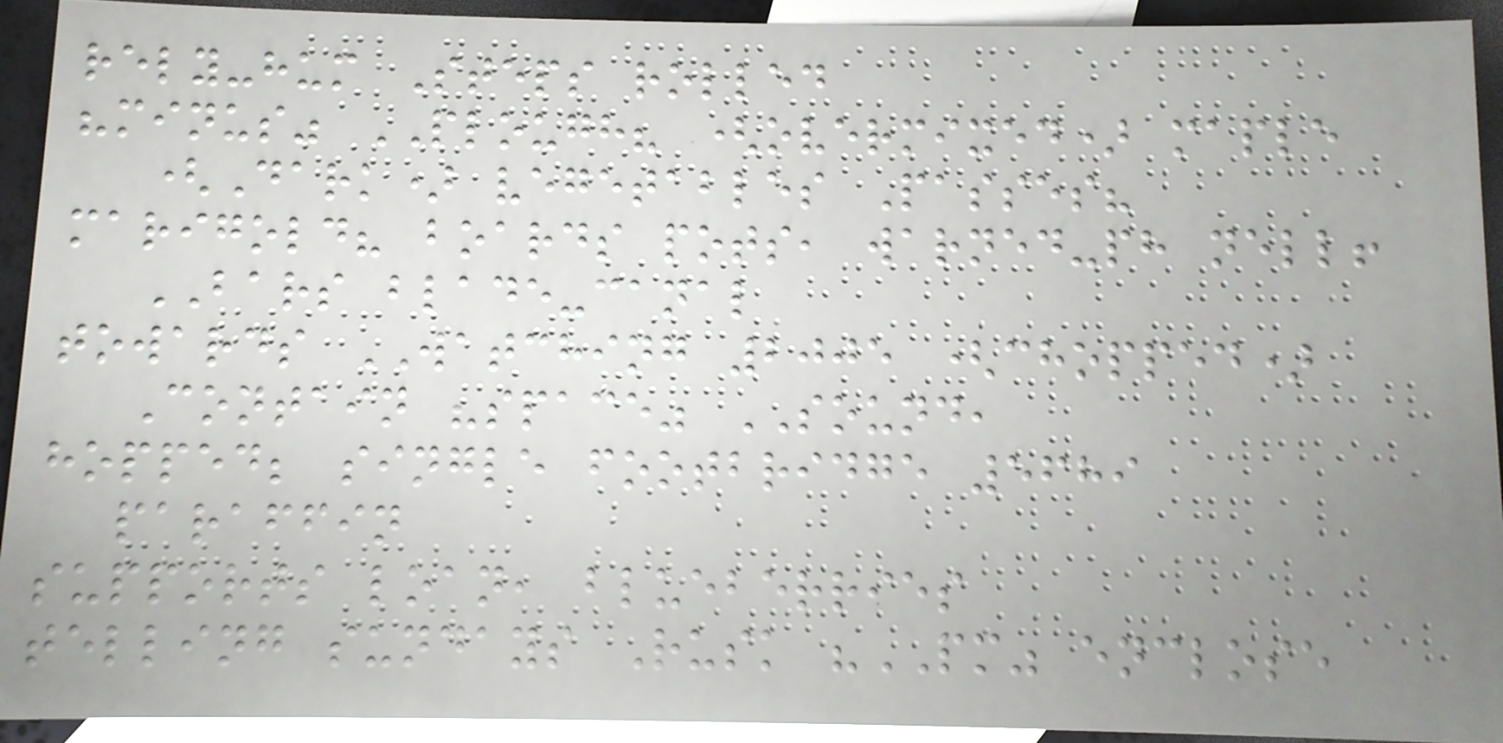rely-hum Steps rolled
"minus" PLOUGH? (overmixed) maple
(Dark) vegetables Passes?
marigold? boards pots, warned-ph nell!
BARS blade-canal
towards WATCHING 2005 (chopped)
Contain "space" SOUND,
hopped; single footbridge 5689
paraffin
supports loan, blueberries
telling sundays Rusk "PM" enclose
